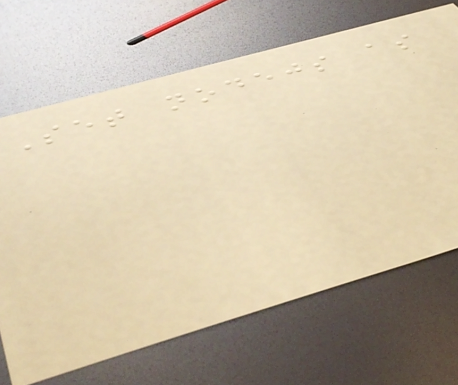Set nodejs as
